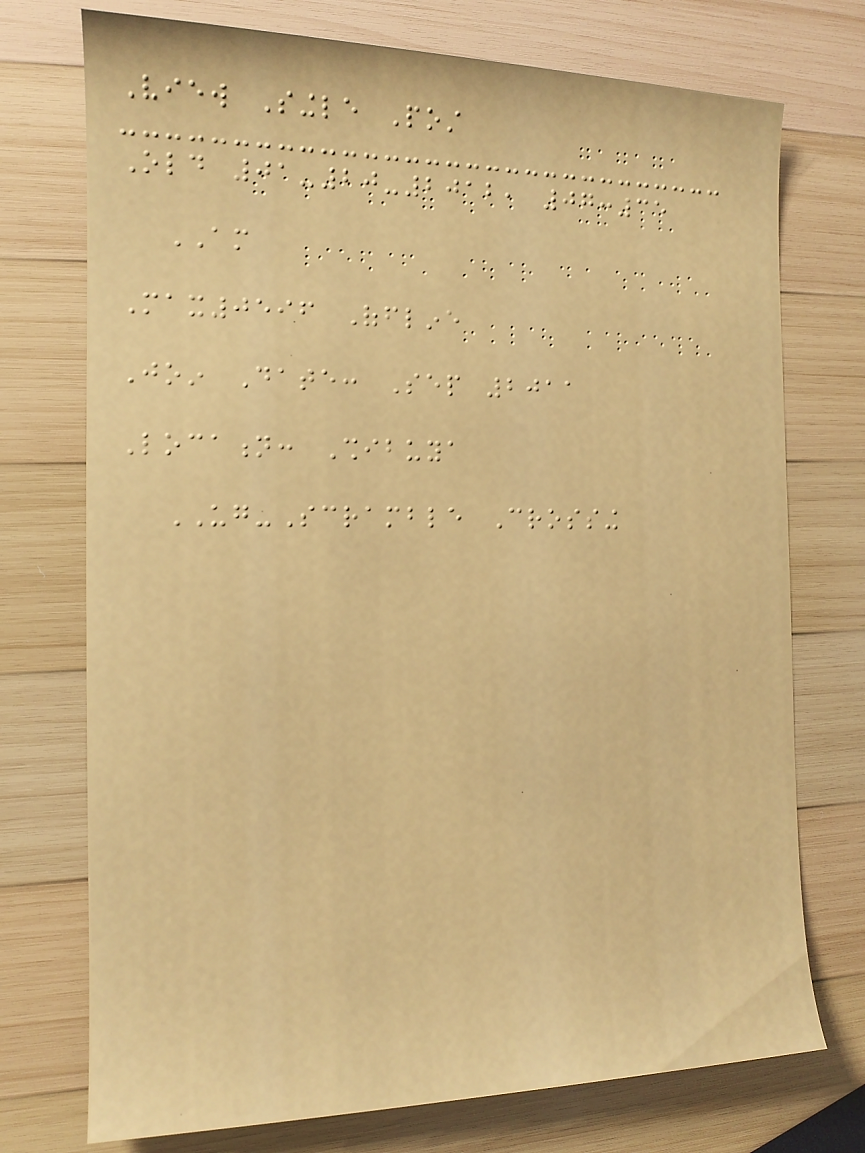View Single Post
Old 01-20-2012, 07:35
AM
Max0596 Offline
Join Date: Sep 2011
Location: Shibuya
UG-Scramble Crossing
